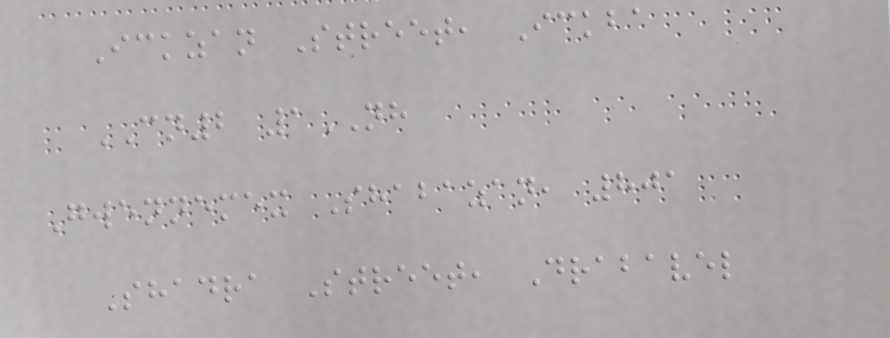Ickzan Street, Ickba
CN2 1NH
Gwennemex Shabazan, 801
Shadra Street, Drabavel
